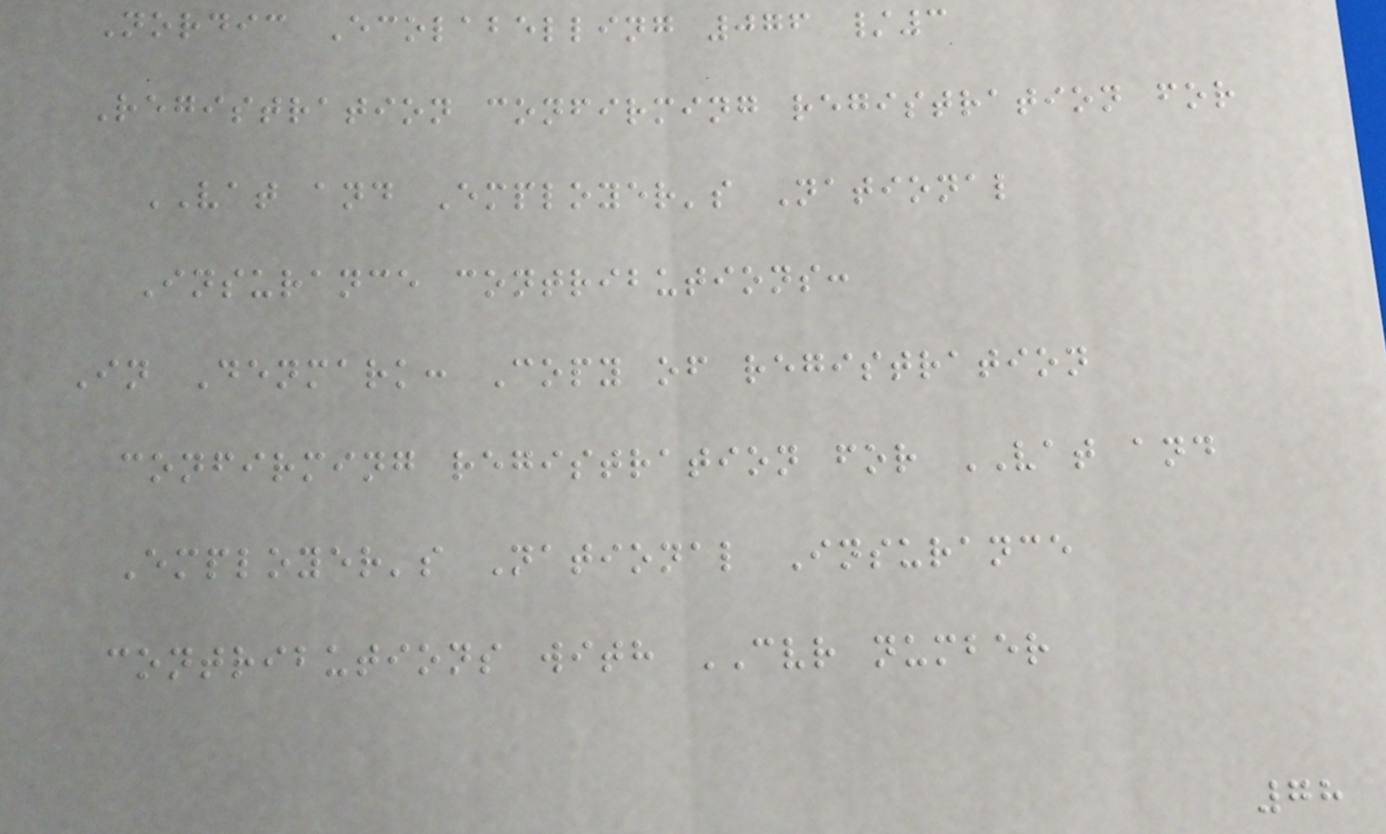Nordic Ecolabelling 076 /3
Registration confirming registration for
VAT and Employer's National
Insurance contributions:
In Denmark: Copy of registration
confirming registration for VAT and
Employer's National Insurance
contributions with CVR number
78
